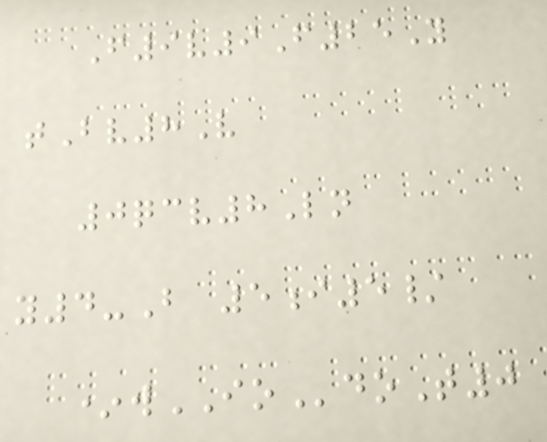F9v9F25Y
tBv8V
0qcv8Ln
y4-B 5i5/
*wIOdoT0
